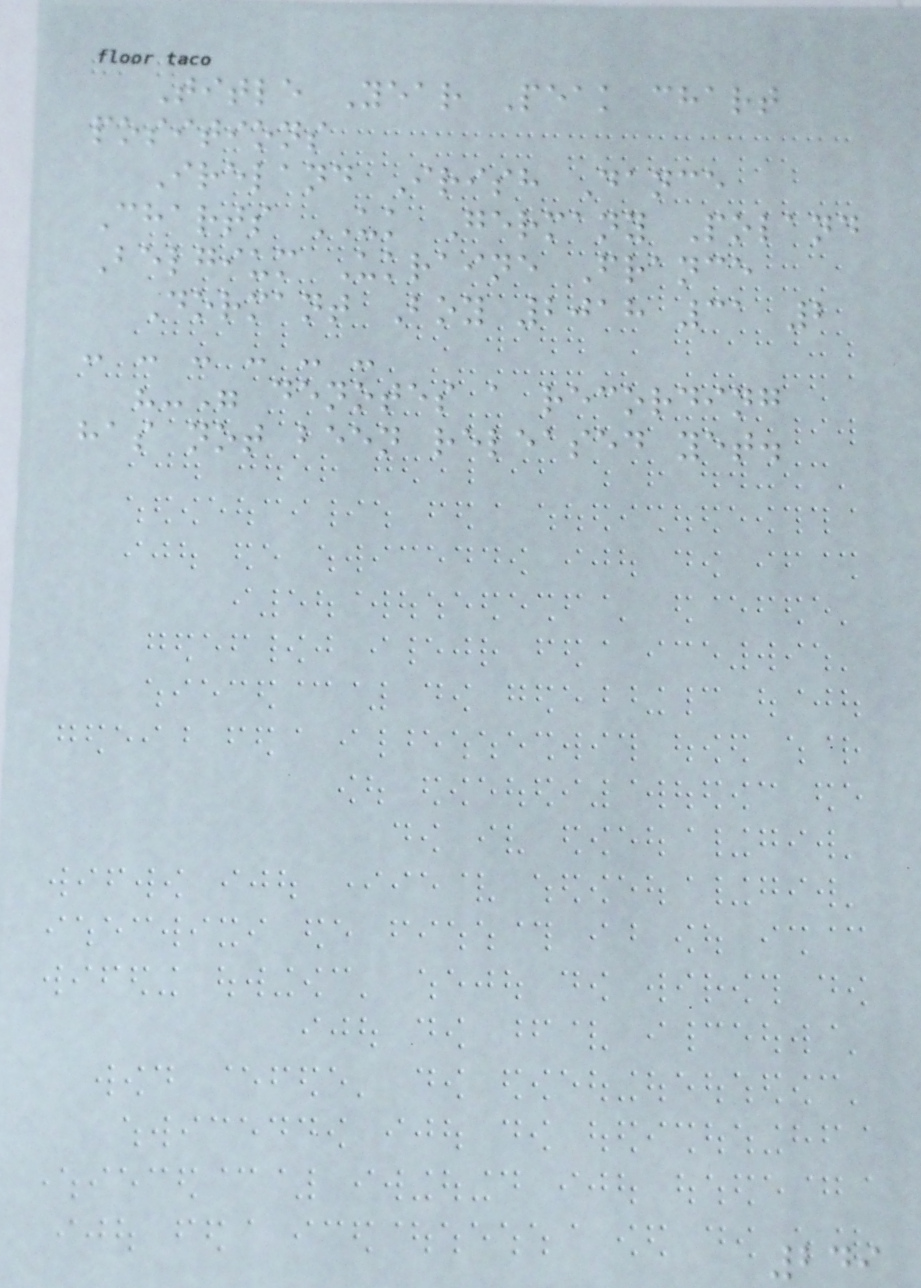Title Year Peak chart
positions
Ireland Irish Dance
Charts UK Germany Poland
Belgium Ukraine France
Dormant Boy 2018 31 2
- - - - - -
"-" denotes a recording
has not been released yet.
249
